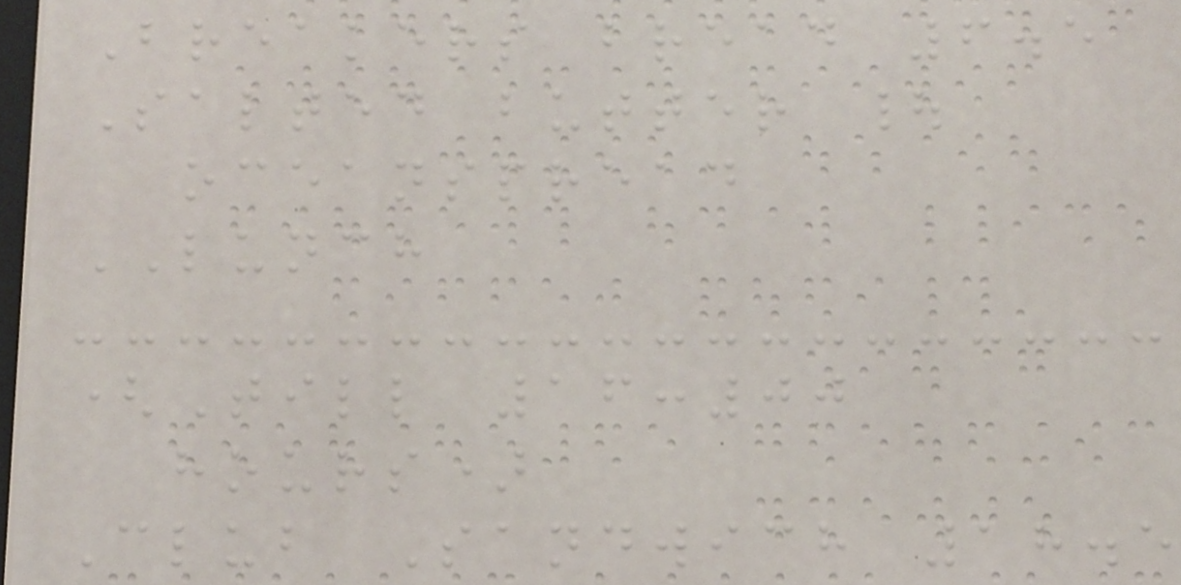Breakers bread 6.5
Salted butter |
oceanspread
LUNCH
(Till 16:00
hours)
Club Sandwich 18.5
